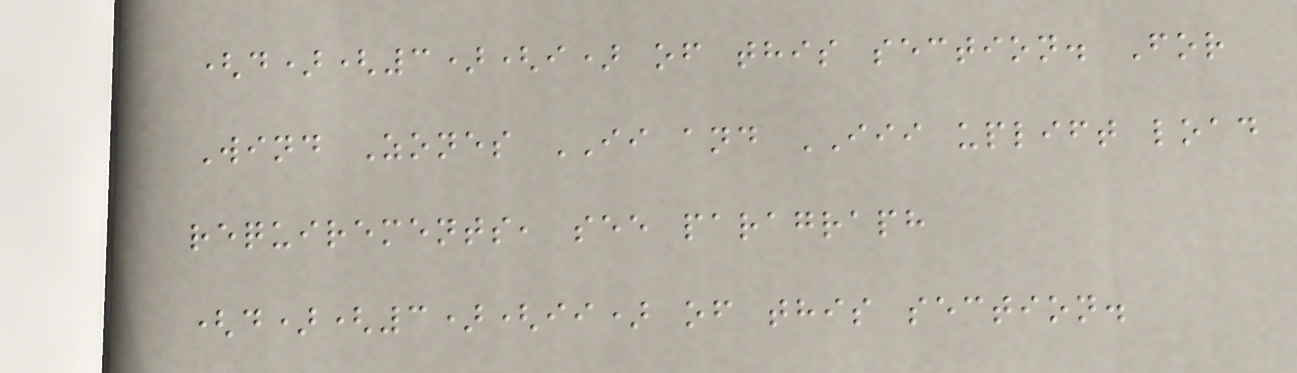(d)(3)(i) of this section. For
Wind Zones II and III uplift load
requirements, see paragraph
(d)(3)(ii) of this section.
